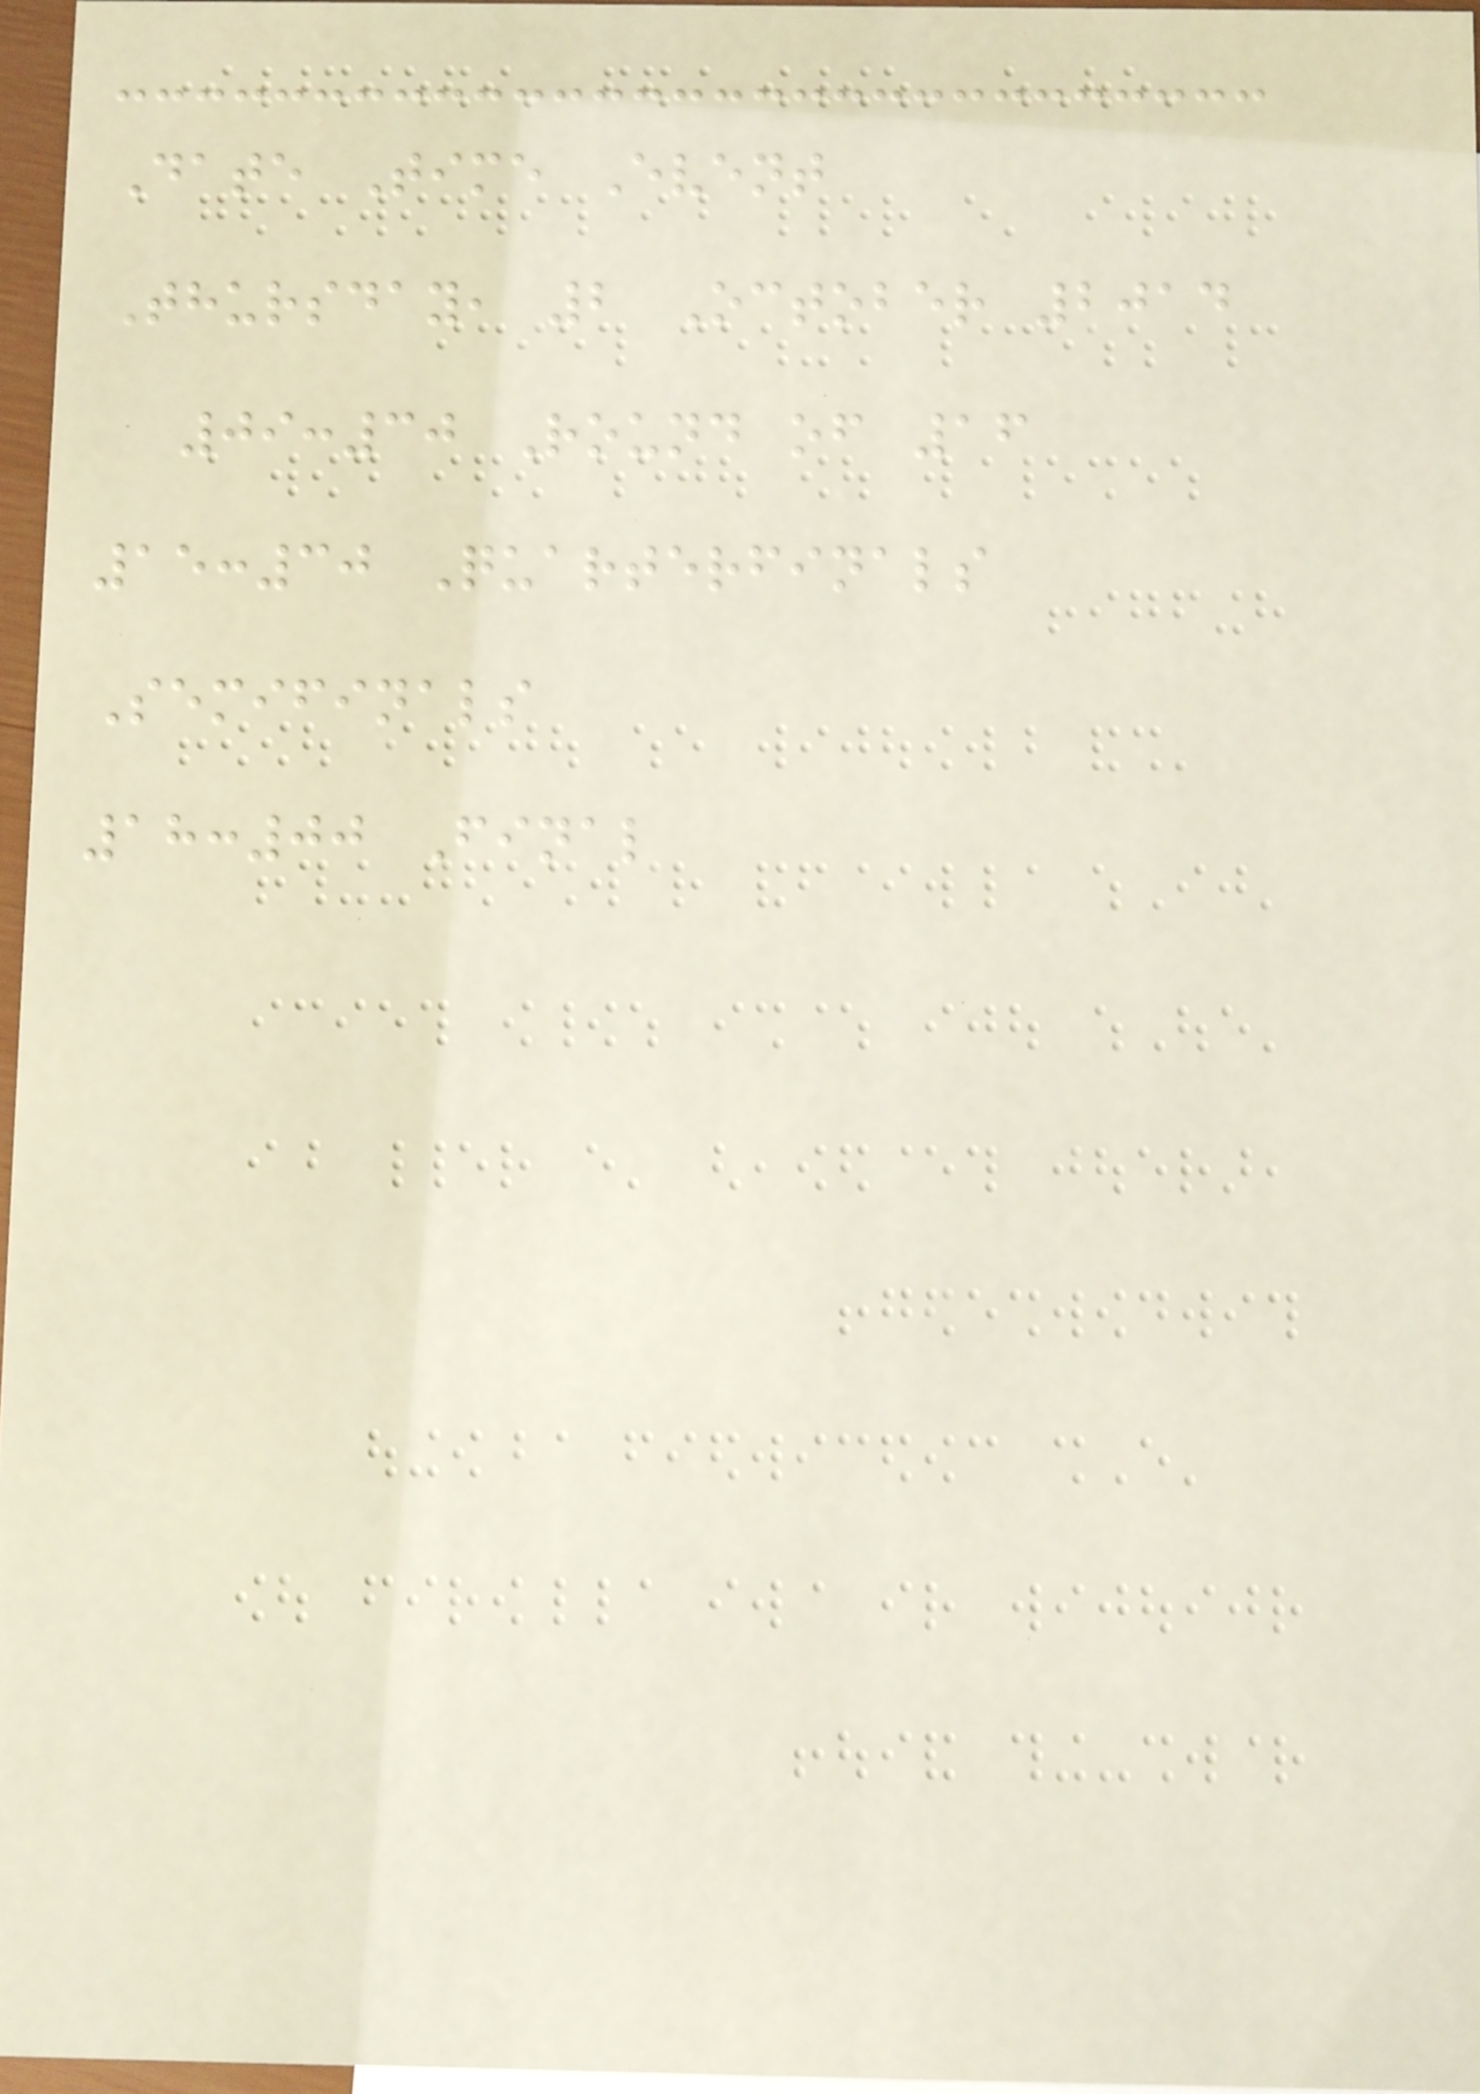Date Time Event
Thursday, 2 October 2014
09:30 Round of 16
15:30 Quarterfinals
Semifinals
18:00 Final
